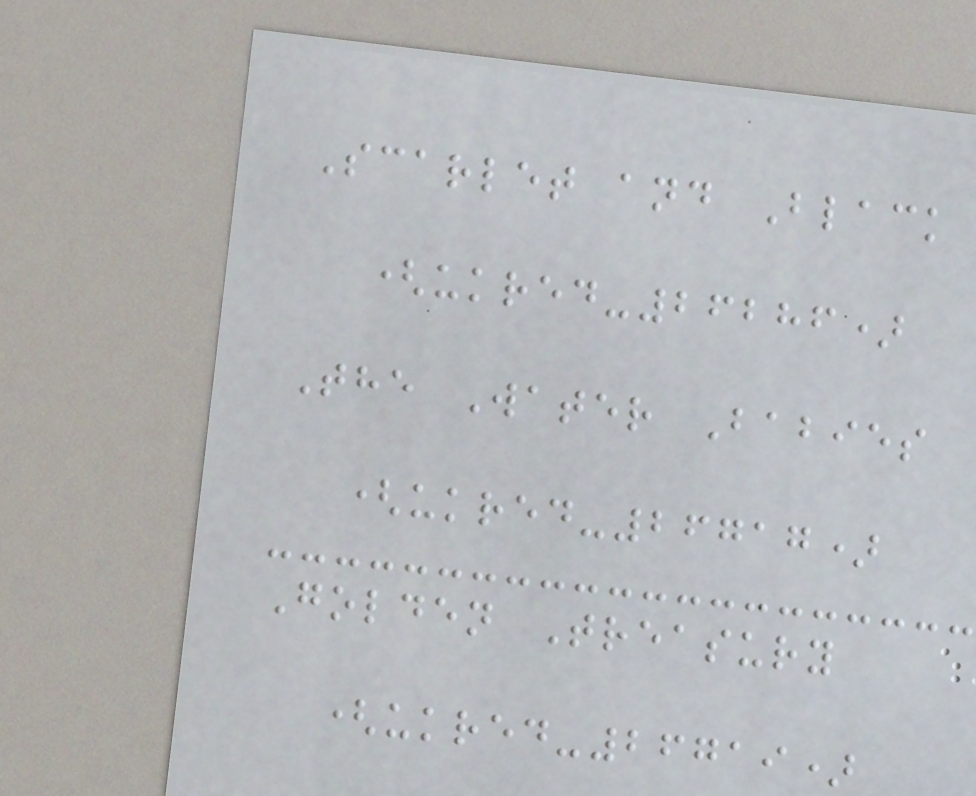Scarlet and Black
(ukred-26286)
The Water Babies
(ukred-26717)
Golden Treasury
(ukred-26719)
